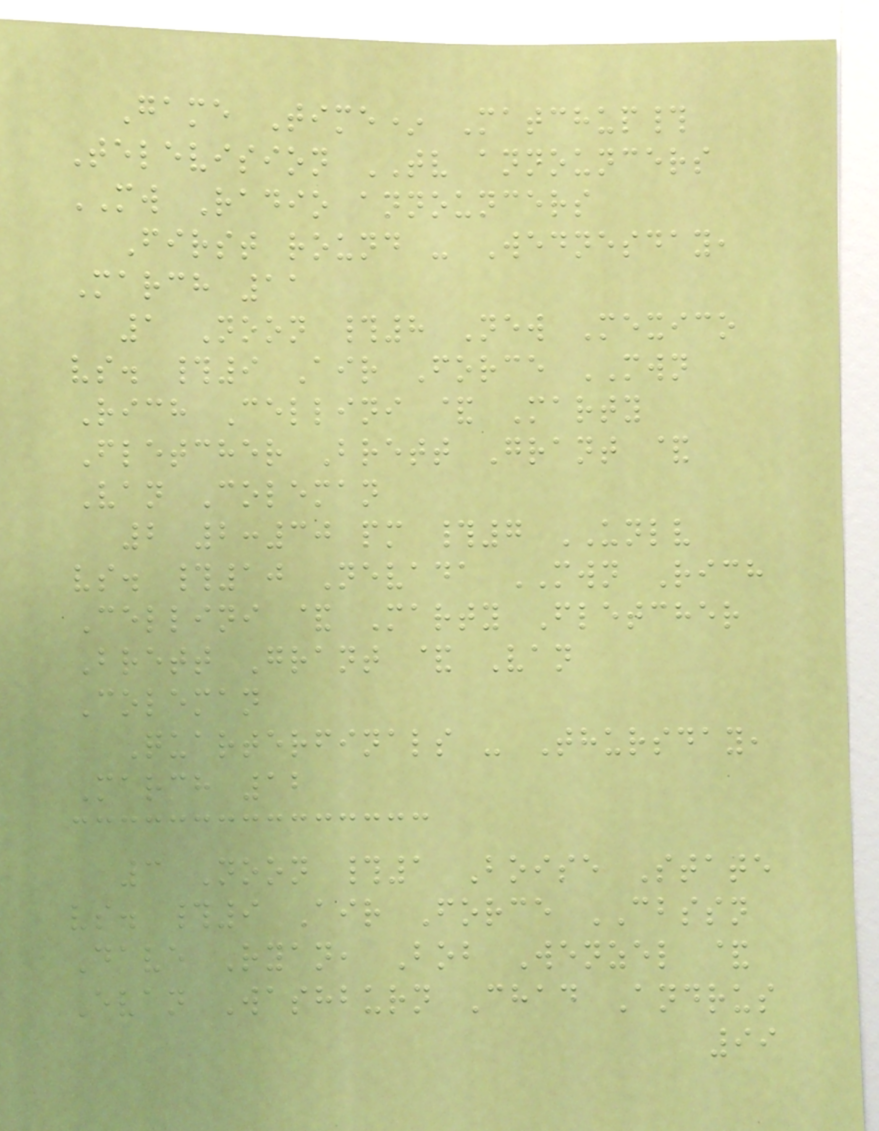Game Time* Matchup#
Television TV announcers
MW Radio announcers
First round - Wednesday,
March 11
1 Noon #8 New Mexico
vs. #9 Air Force MWN
Rich Cellini & Marty
Fletcher Brett Grant &
Van Coleman
2 2:30 pm #7 UNLV
vs. #10 Nevada MWN Rich
Cellini & Marty Fletcher
Brett Grant & Van
Coleman
Quarterfinals - Thursday,
March 12
3 Noon #1 Boise State
vs. #9 Air Force CBSSN
Dave Ryan, Bob Wenzel &
Evan Washburn Chad Andrus
99
